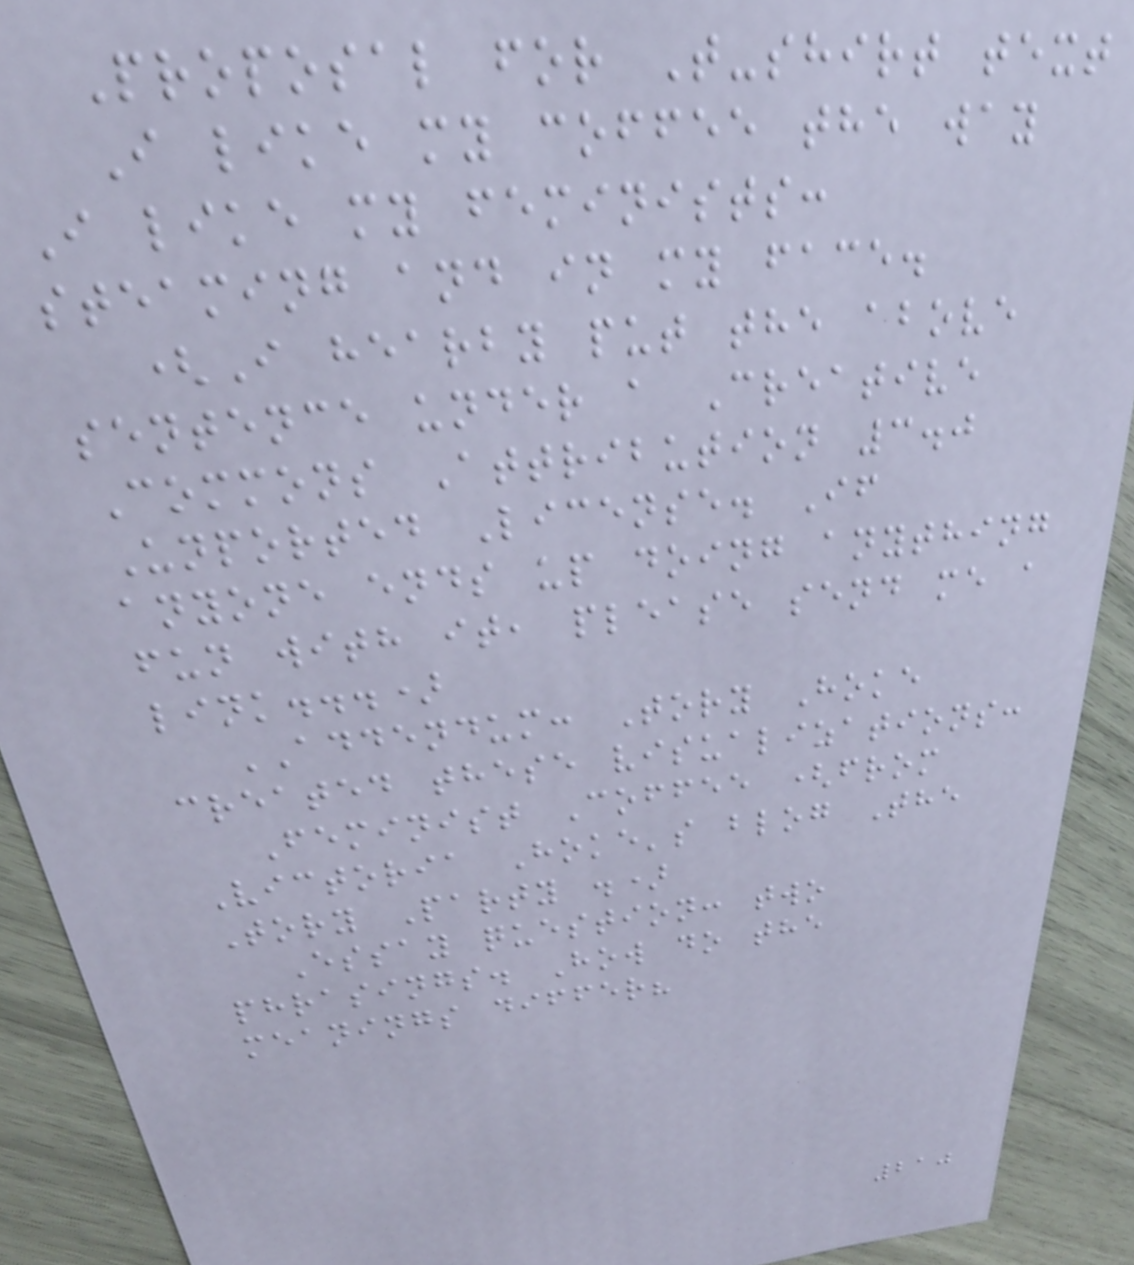Proposal for T-shirt text
I like my coffee the way
I like my feminists:
steaming and in my face.
(I hearby put the above
sentence under a Creative
Commons Attribution 3.0
Unported License. If
anyone ends up doing anything
fun with it, please send me a
link...)
ADDENDUM: Tory Hoke
created these visualizations:
Feminist Coffee (from
Victoria Hoke's blog The
Tory Party .)
Essay question: two
phrasings. How do the
meanings differ?
210
